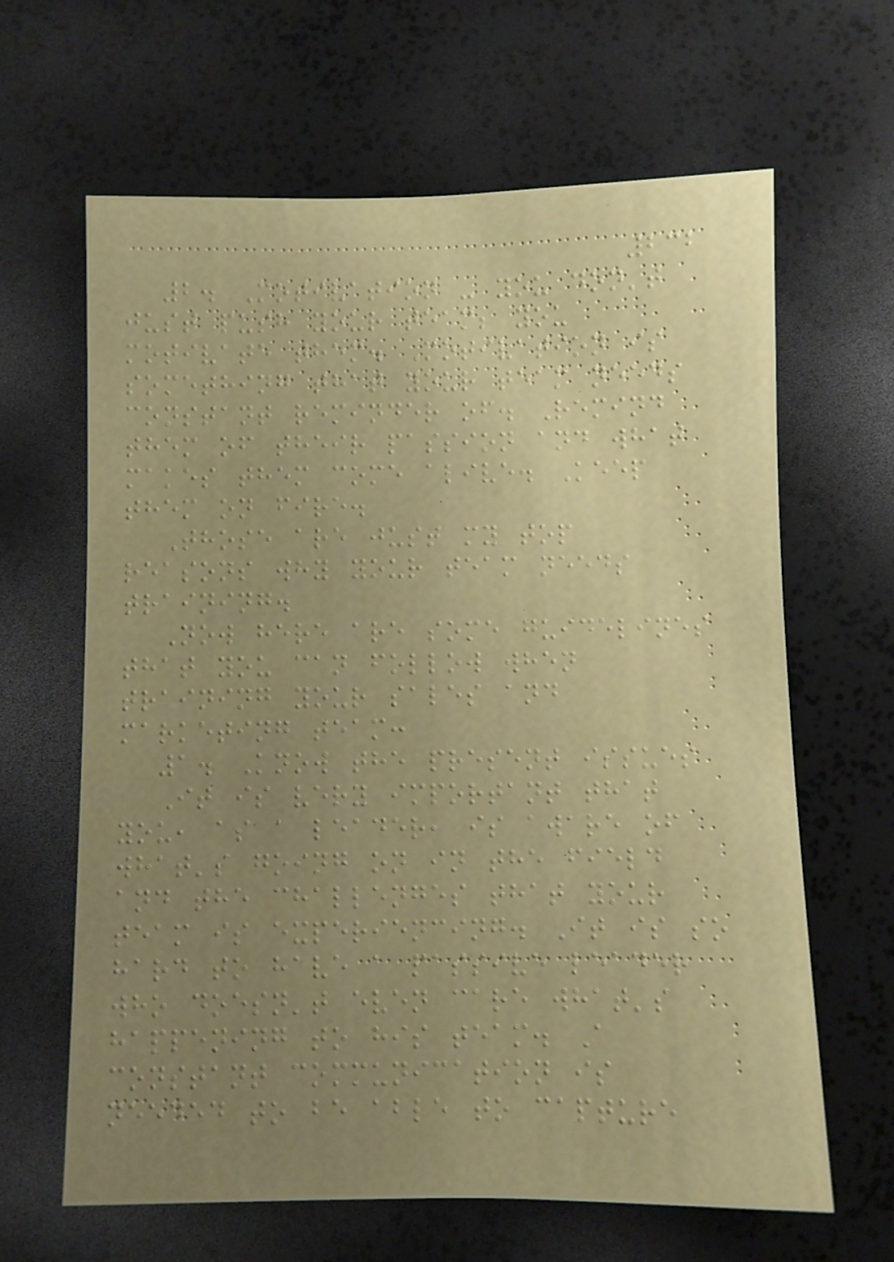232
2. Motivation - you don't
just push your team; you
motivate them. Motivation is
something that your team needs
constant reminder of. Remind
them of their passion and what
makes them come alive. Keep
them on fire.
Those are just my top
reasons why your team needs
training.
Now here are some guidelines
that you can follow when
training your sales and
marketing team:
1. Know the present issues
It is very important that
you, as a leader, is aware of
what's going on in the field
and the challenges that your
team is experiencing. It is so
hard to have a passive leader
who doesn't even care what's
happening to his team. A
constant communication is
needed to be able to capture
